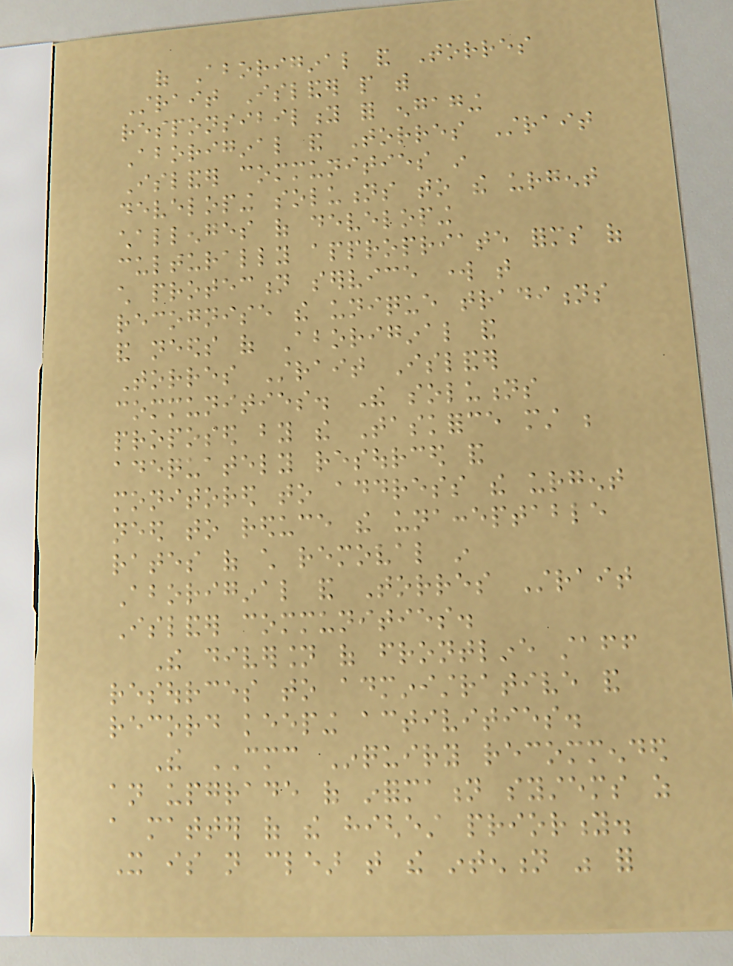of Aboriginal and Torres
Strait Islander people with
responsibility for engaging
Aboriginal and Torres Strait
Islander communities in
developing solutions to the urgent
challenges of developing
culturally appropriate forms of
child protection service work that
recognise the unique traditions
and needs of Aboriginal and
Torres Strait Islander
communities. The solutions
proposed by the Taskforce must be
adequately resourced and
monitored to address the urgent
need to reduce the unacceptable
rates of child removal in
Aboriginal and Torres Strait
Islander communities.
The diversion of frontline staff
resources to administrative and
record keeping activities.
The CMC Inquiry recommended
an upgrade of information systems as
a matter of the highest priority.
It is not clear that the intention was for
